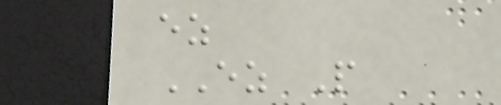ez
EZ P
